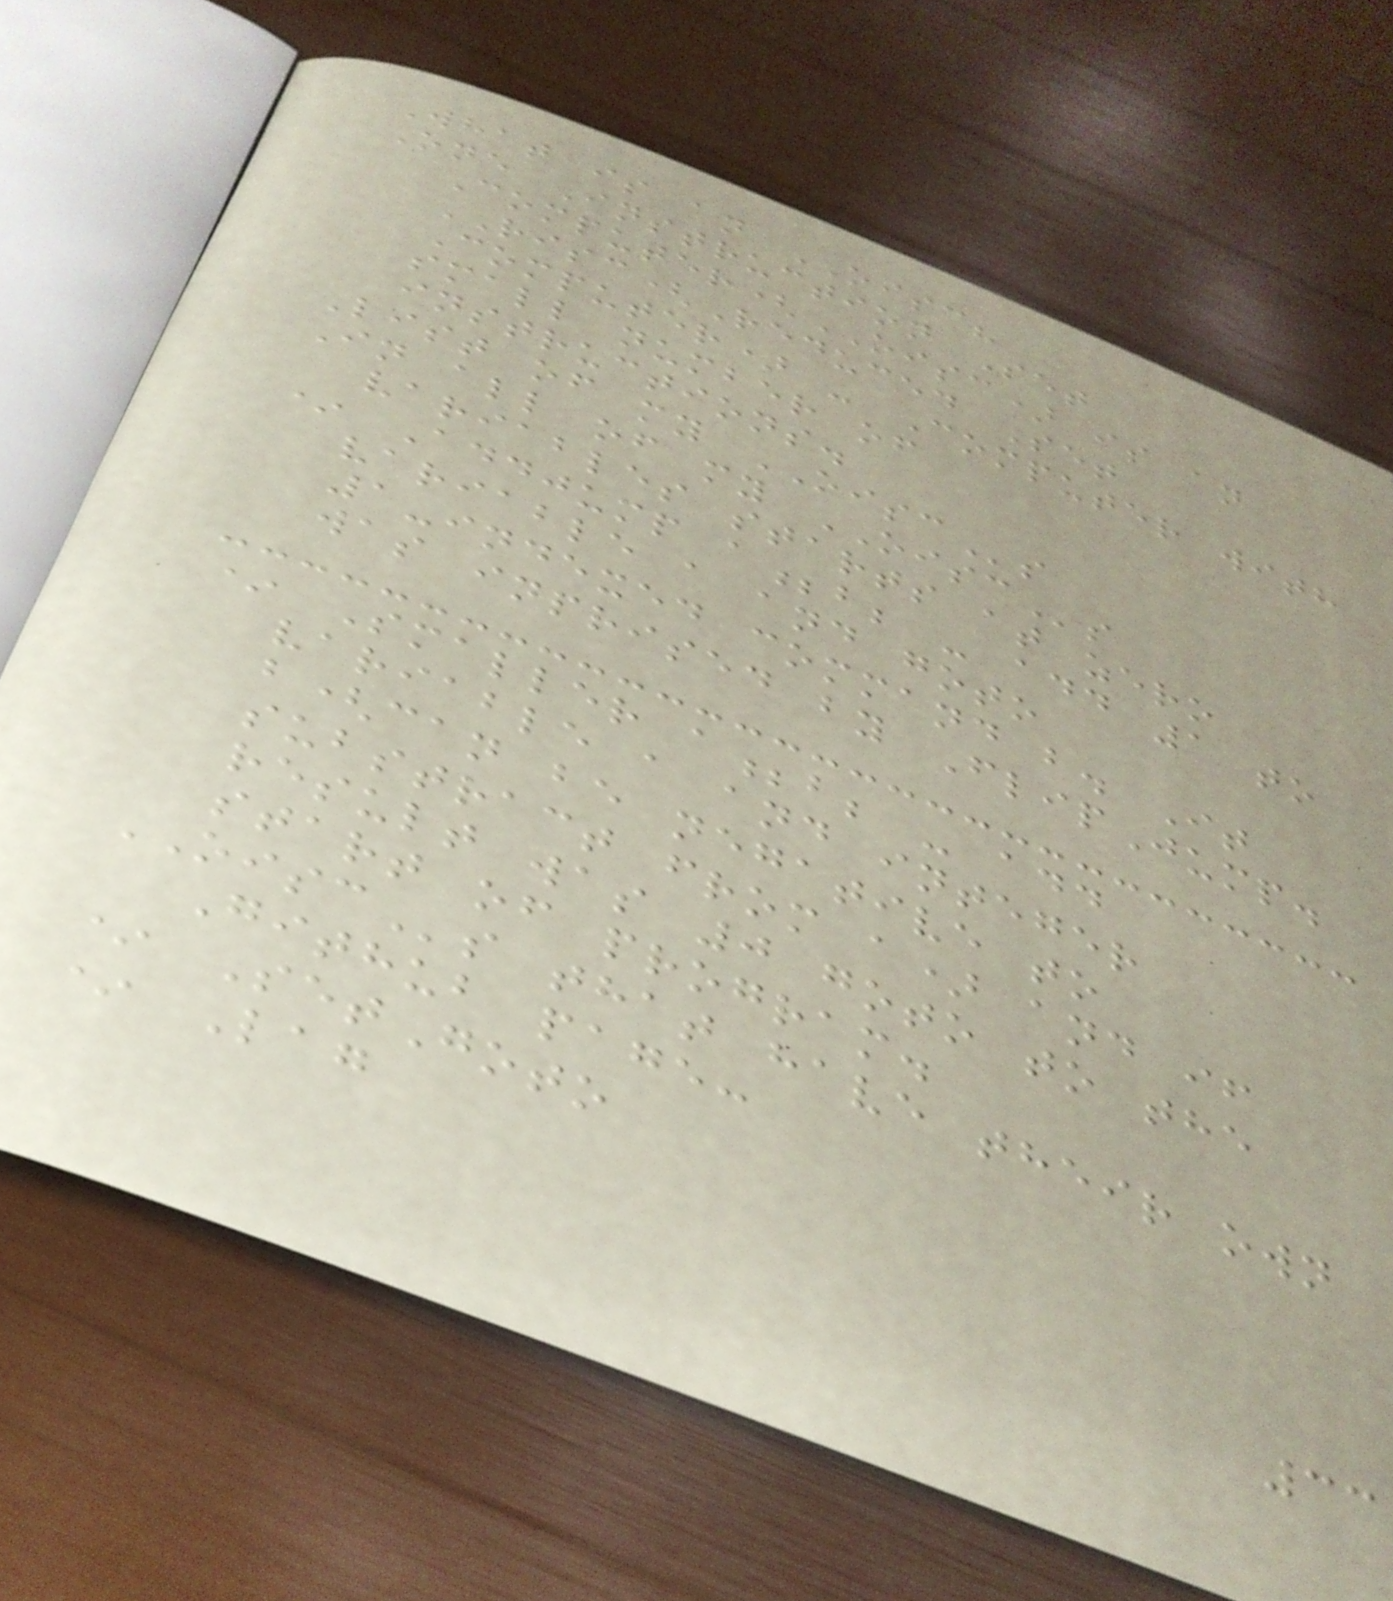What is an OISC?
One Instruction Set
Computer(OISC) is an
RISC(Reduced Set
Computer) - Computer with
small number of
instructions.
List of my OISCs
In all of my OISCs
variables starts at zero
* Addjump a;b; - add 1 to
variable a and goto
1-indexed command b. It
was inprised by FlipJump.
* Smaller a;b; - add
variable a and integer
b(can be negative to
substract from a) and if
result was 0 goto to the
start of program.
OISCs that have their own
Github page:
* SetGoto
* Lag
33
